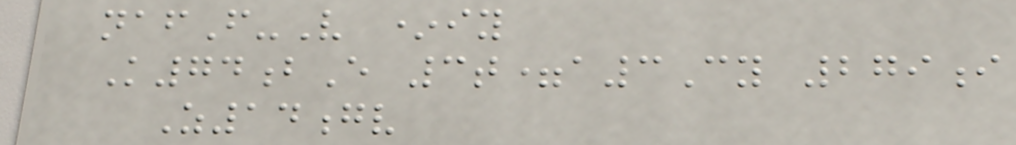nafF-V *iy
K74bE 3t=a3Cy 279i
Z14gv
